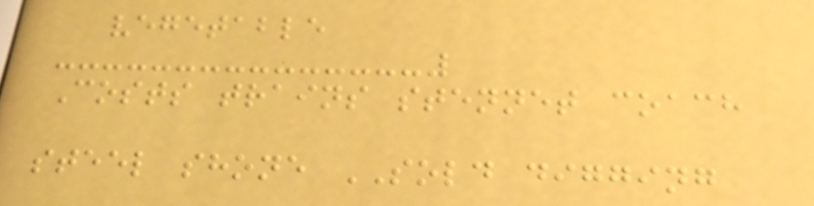vegetable
Costs trains stennet coach
steel shone SOLD digging
